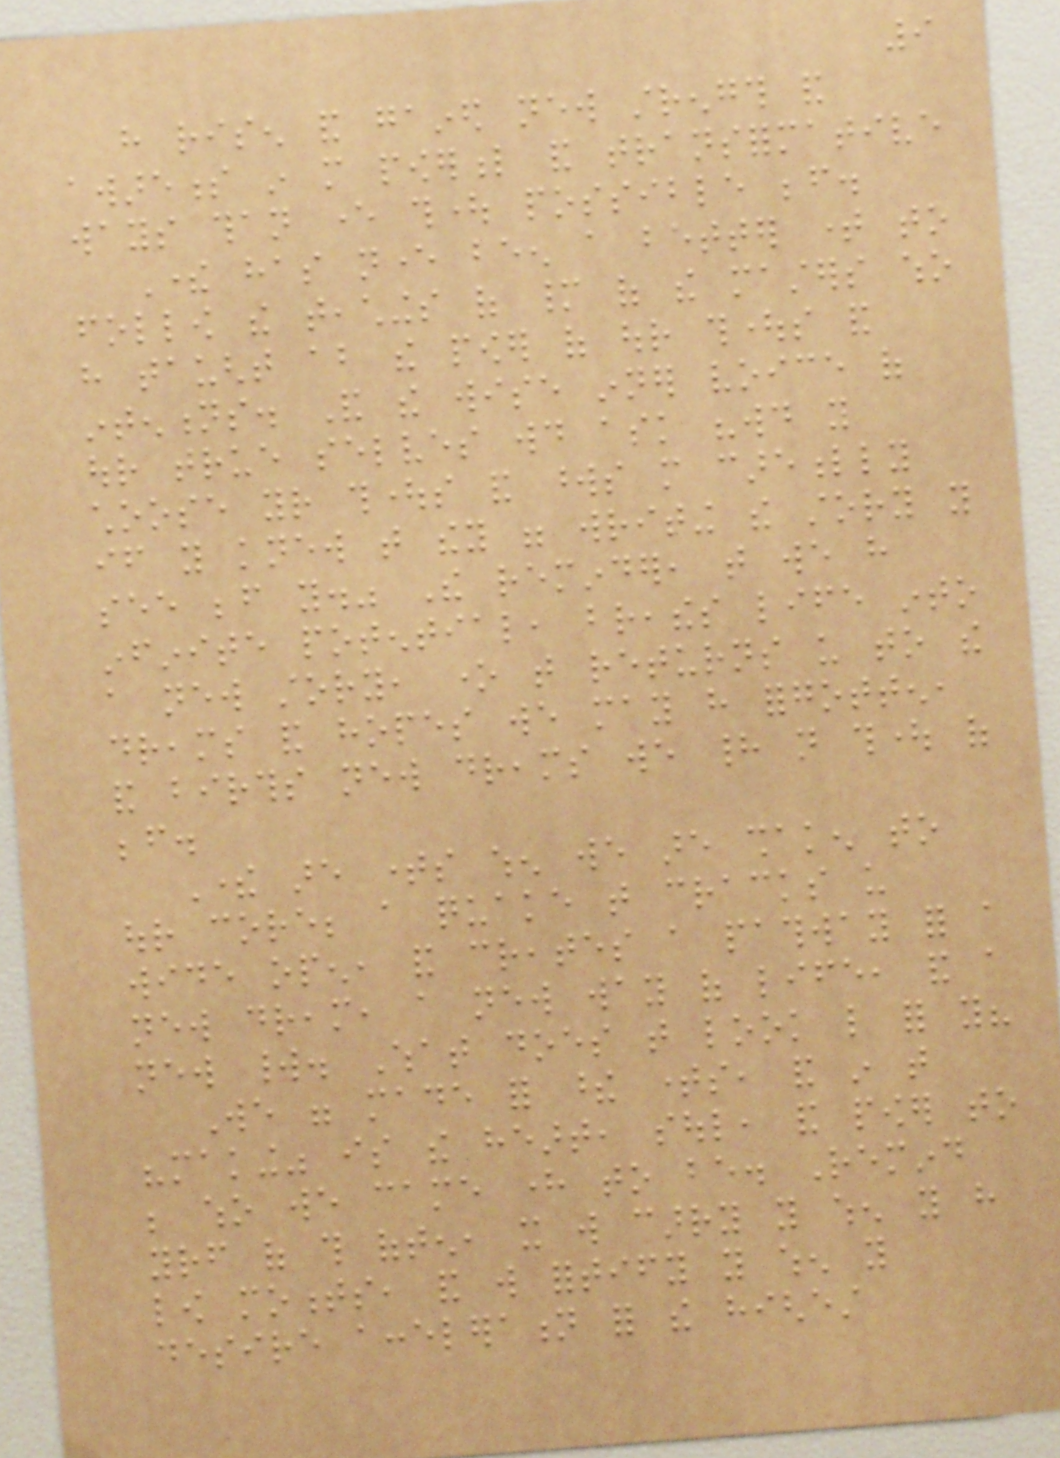9
have risen and gained new strength and
awareness in more powerful and transformative
ways than ever thought possible before.
There has never been a better time to
follow the teachings of many of the masters who
have taught about the power of our thoughts and
intentions. And the wise inner voice of
our true selves would ask "would you
choose your thoughts and words more carefully
if you knew that they were writing the story you
see before you." The reminder, that we have
infinite potential, breathes life into
a new story, one that returns us to the
dreams and hopes we may have forgotten,
and births new dreams we had not thought of
before.
There are times when we are shaken to
our core; a quake that cracks us
wide open, and creates a pathway for a
new dream, a new way of life, and a
new world. What does that look like for you?
We were made for these times, and in that
"making" is the heart, soul, and power to
be who we came here to be. Remind
yourself of this often, it will carry you when you have
low moments, and will fortify you when you
desire acceleration for the highest
